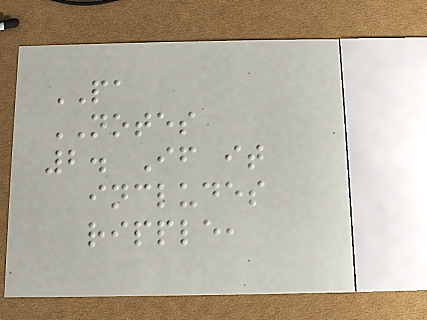PA
NOTES
2. If it
includes
ripple,
